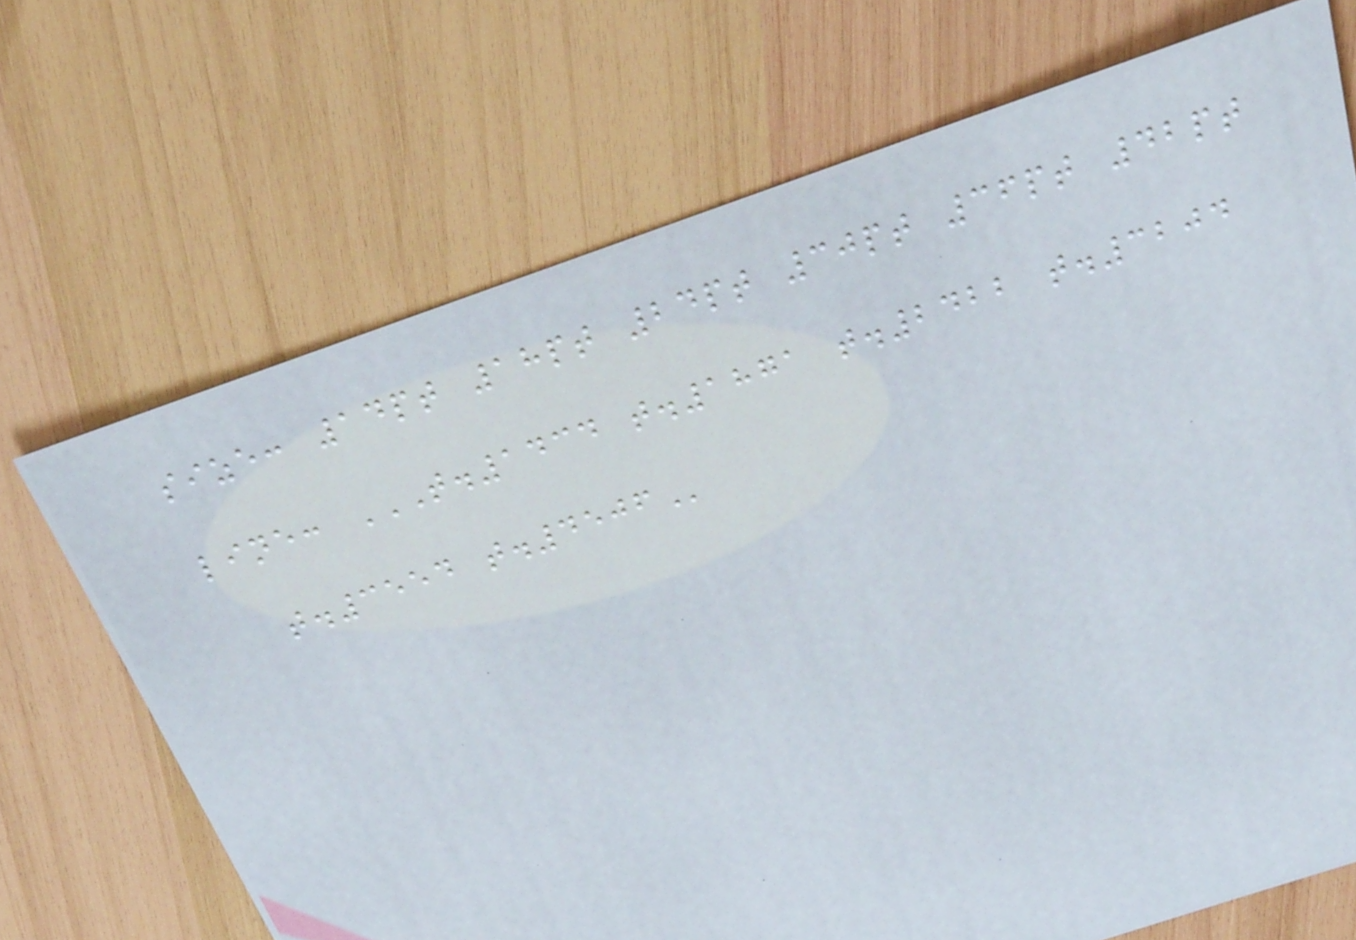size: 14pt 18pt 24pt 30pt 36pt 42pt
line: T.1434 T.1871 T.2422 T.3204
T.3554 T.4506
